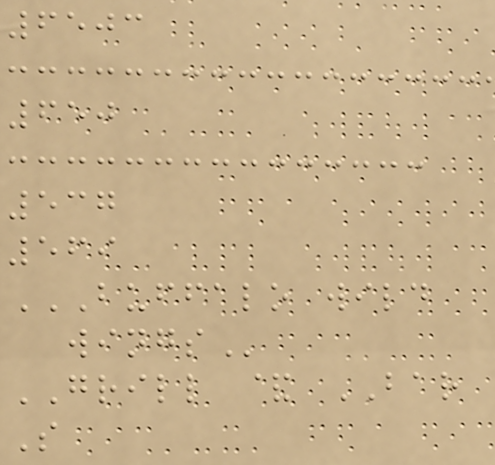6503
650
537
569
BUFFALO WILD
WINGS
GRILL & BAR
S
